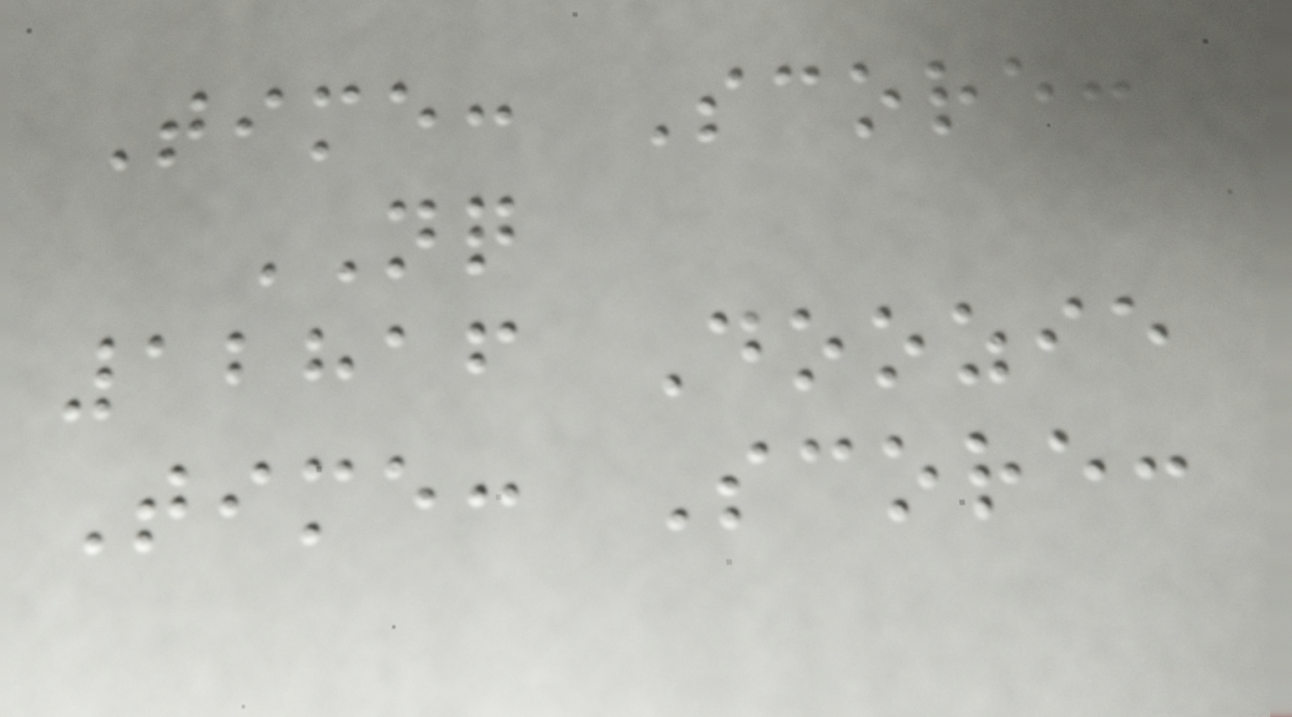Time: Score:
NQ
12816 Doozie
Time: Score:
